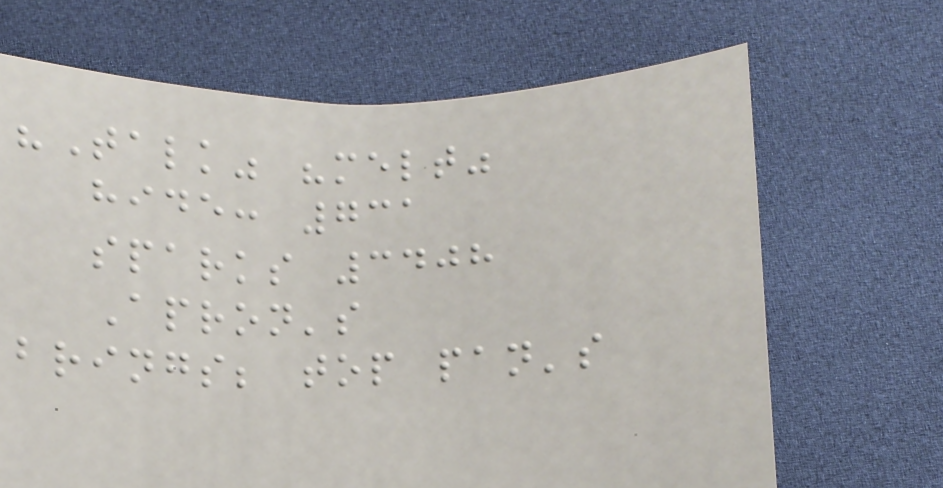"Talk" "melt"
hide: 731
sparks 3408
Apron's
brings; top pan's
